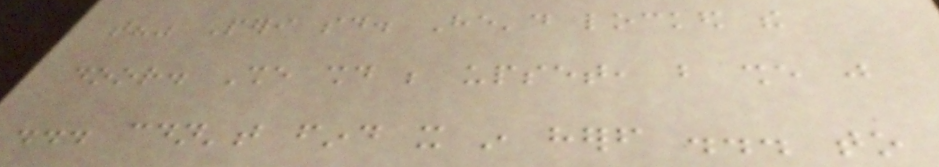that?" Peri said. He'd locked the
door. She should be upset, but she just
... couldn't find it in herself ... to
